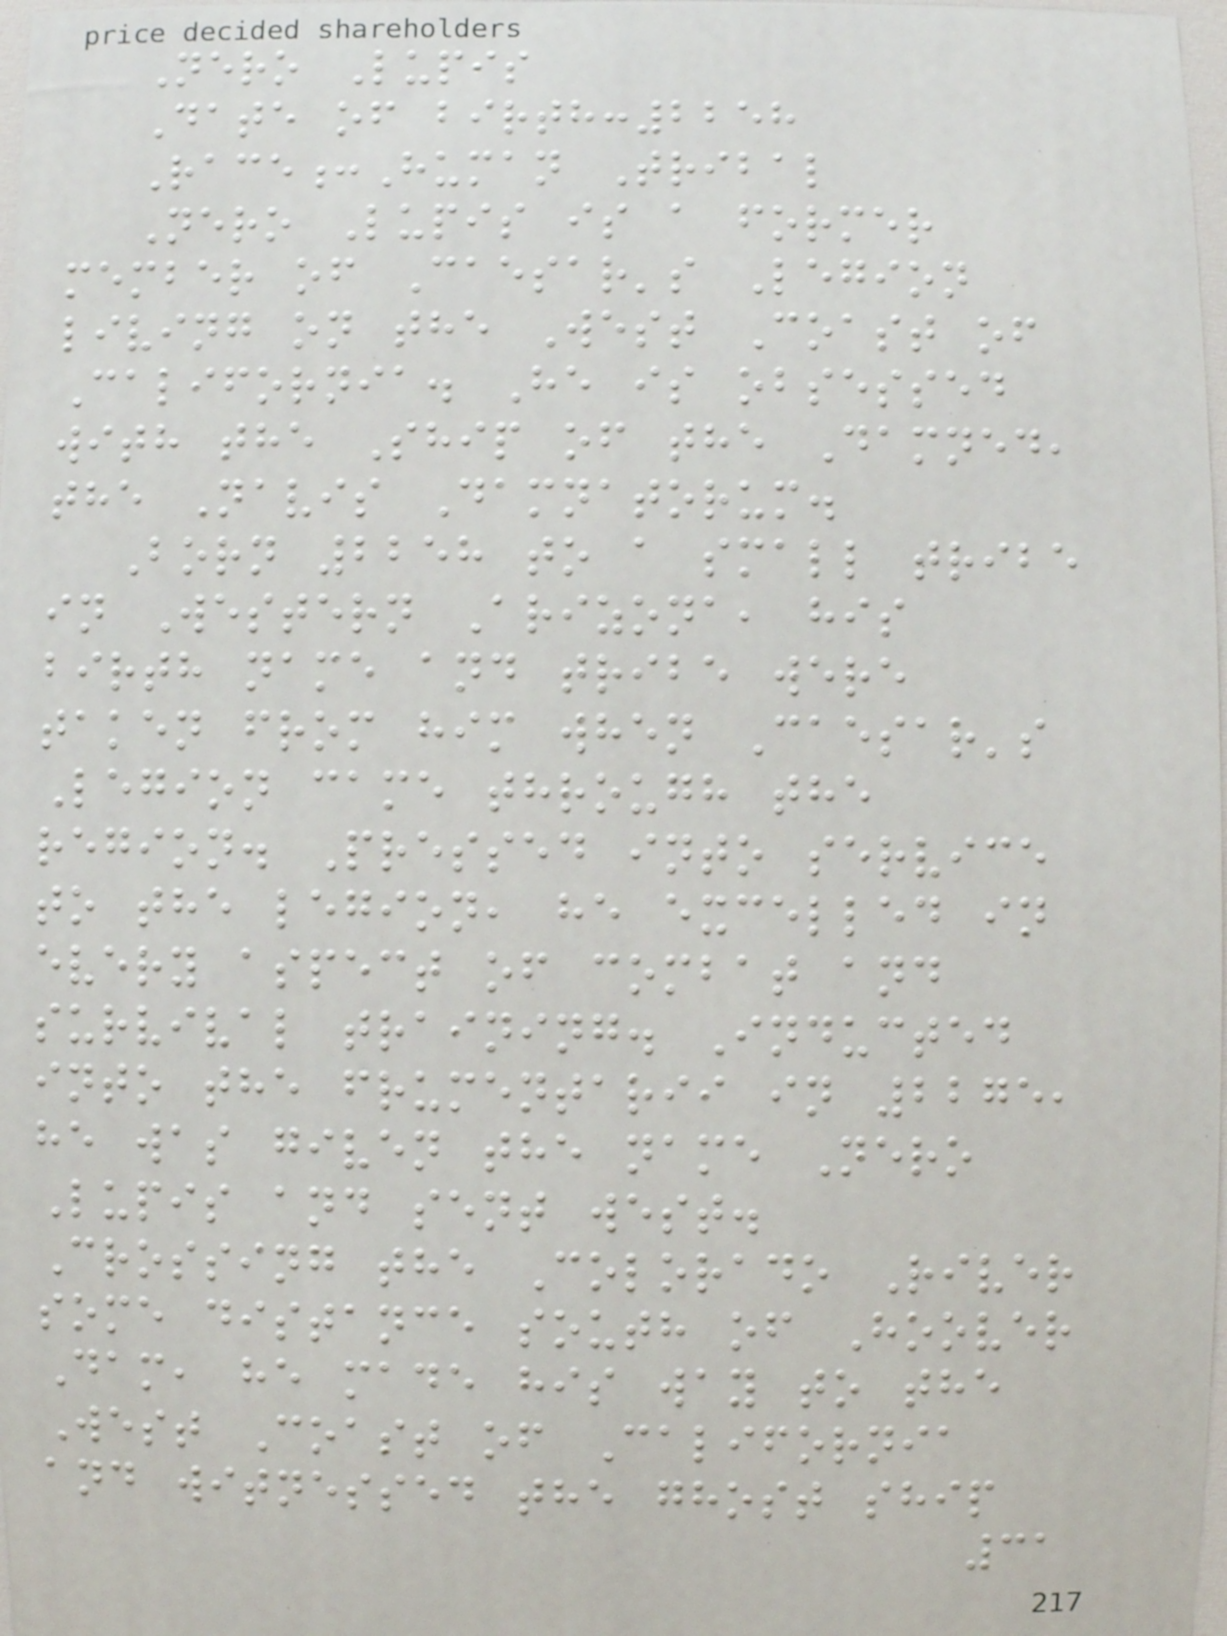Nero Lupis
Date of birth:2258
Race:Human Tribal
Nero Lupis is a former
member of Caesar's Legion
living on the West Coast of
California. He is obsessed
with the Ship of the Damned,
the Navis Damnatorum.
Born 2258 to a small tribe
in Western Arizona, his
birth name and tribe were
taken from him when Caesar's
Legion came through the
region. Pressed into service
to the legion, he excelled in
every aspect of combat and
survival training. Inducted
into the frumentarii in 2275,
he was given the name Nero
Lupis and sent west.
Crossing the Colorado River
some distance south of Hoover
Dam, he made his way to the
West Coast of California
and witnessed the ghost ship
31
